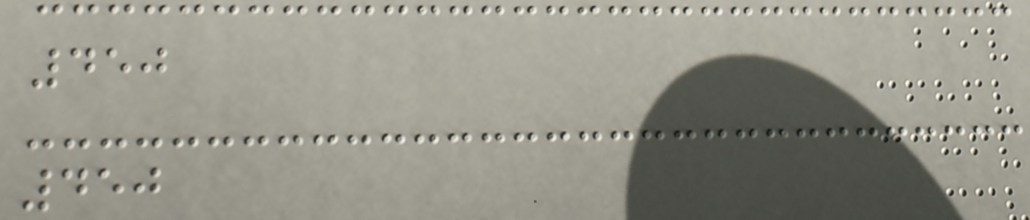450
450
